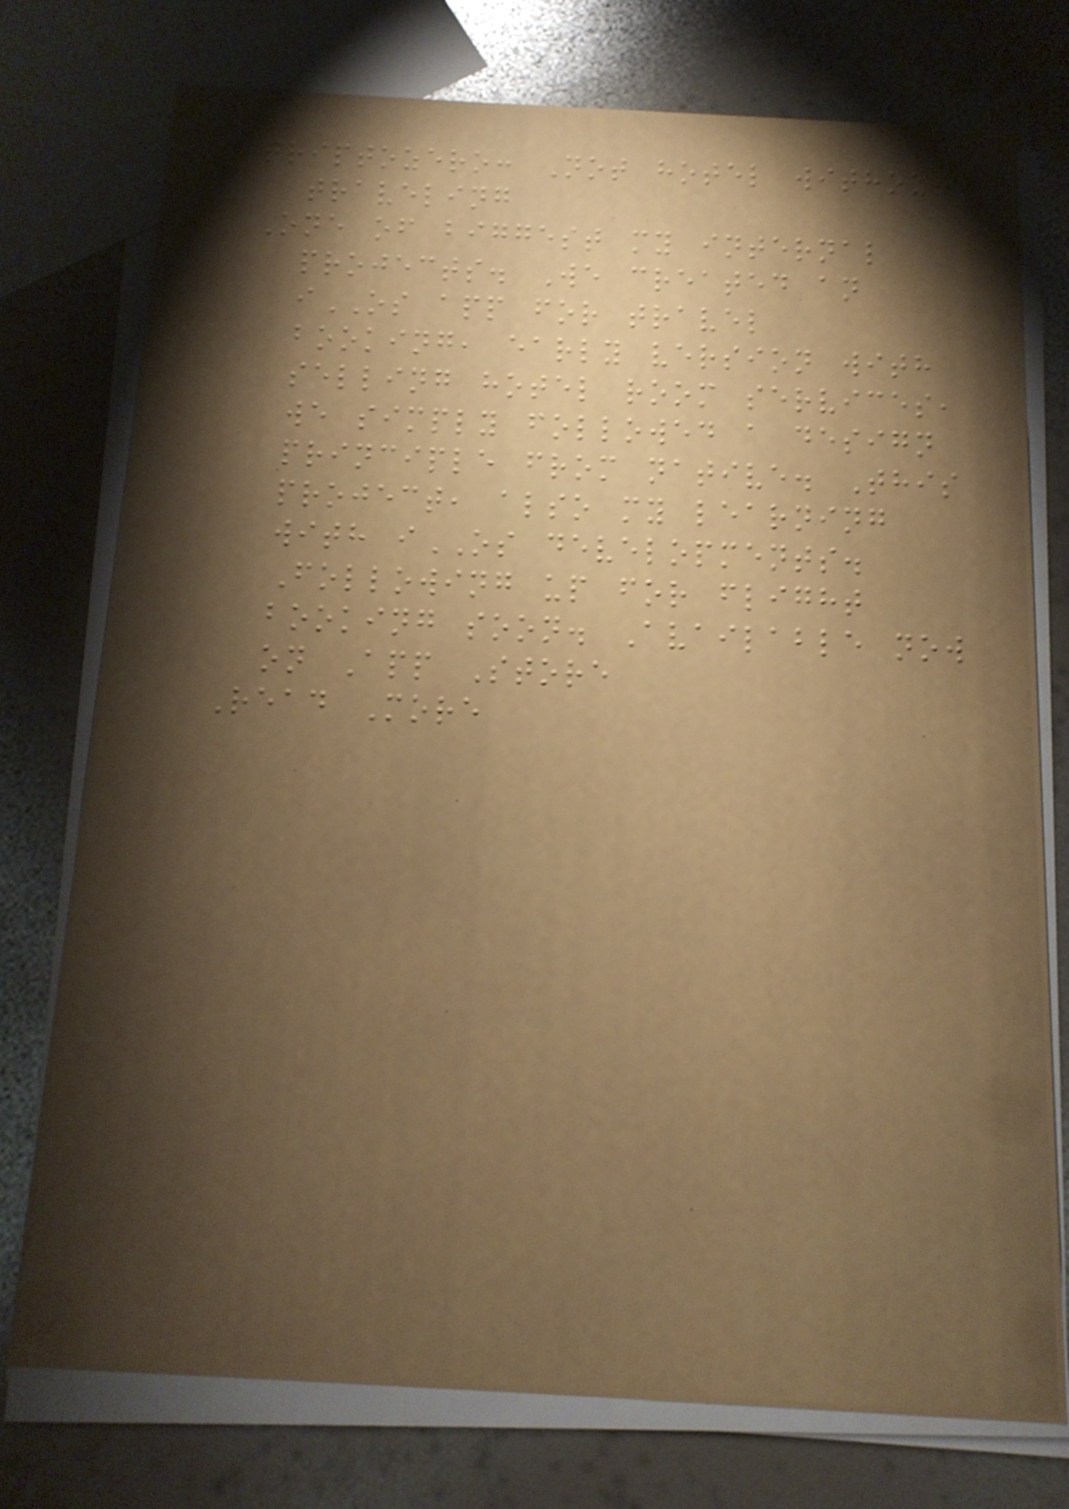triptozero: Not hotel without
traveling
One of biggest my internal
projects. We created an
iOS app for travel
booking, early version with
selling hotel room services,
we simply followed a design
principle from native. This
project, also my learning
with iOS developments.
Following up for flight
booking soon. Available now
on App Store
Read More
